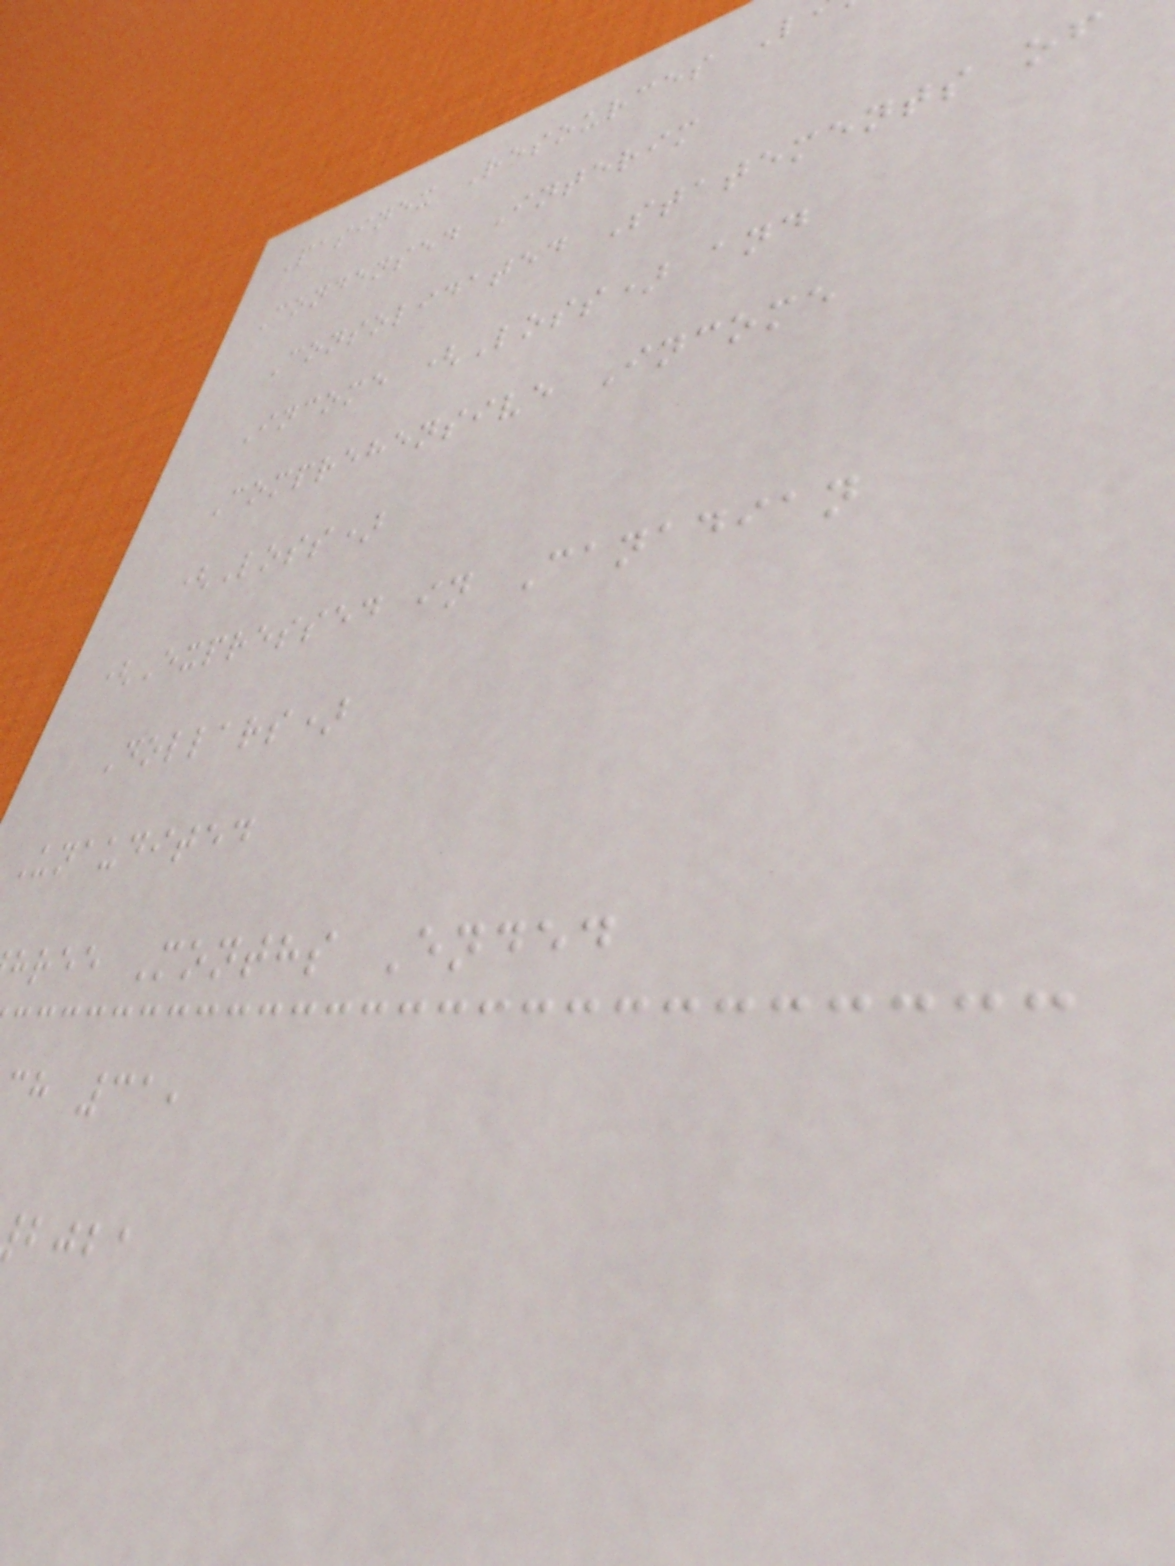Pasinex Resources L
Condensed Interim
Consolidated Statements of
Income (Loss) and
Comprehensive Income
(Loss)
(Expressed in Canadian
Dollars)
Unaudited
hree Months Ended
h 31,
bjba
